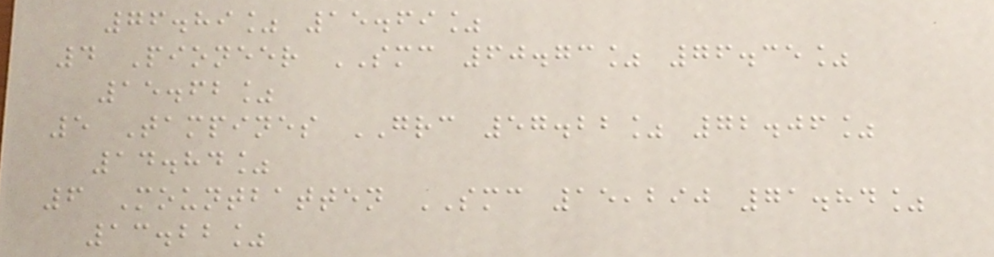76.89% 15.69%
4 Pioneer SMC 60.73% 76.35%
15.62%
5 Tampines GRC 57.22% 72.06%
14.84%
6 Mountbatten SMC 15,290 71.84%
13.22%
